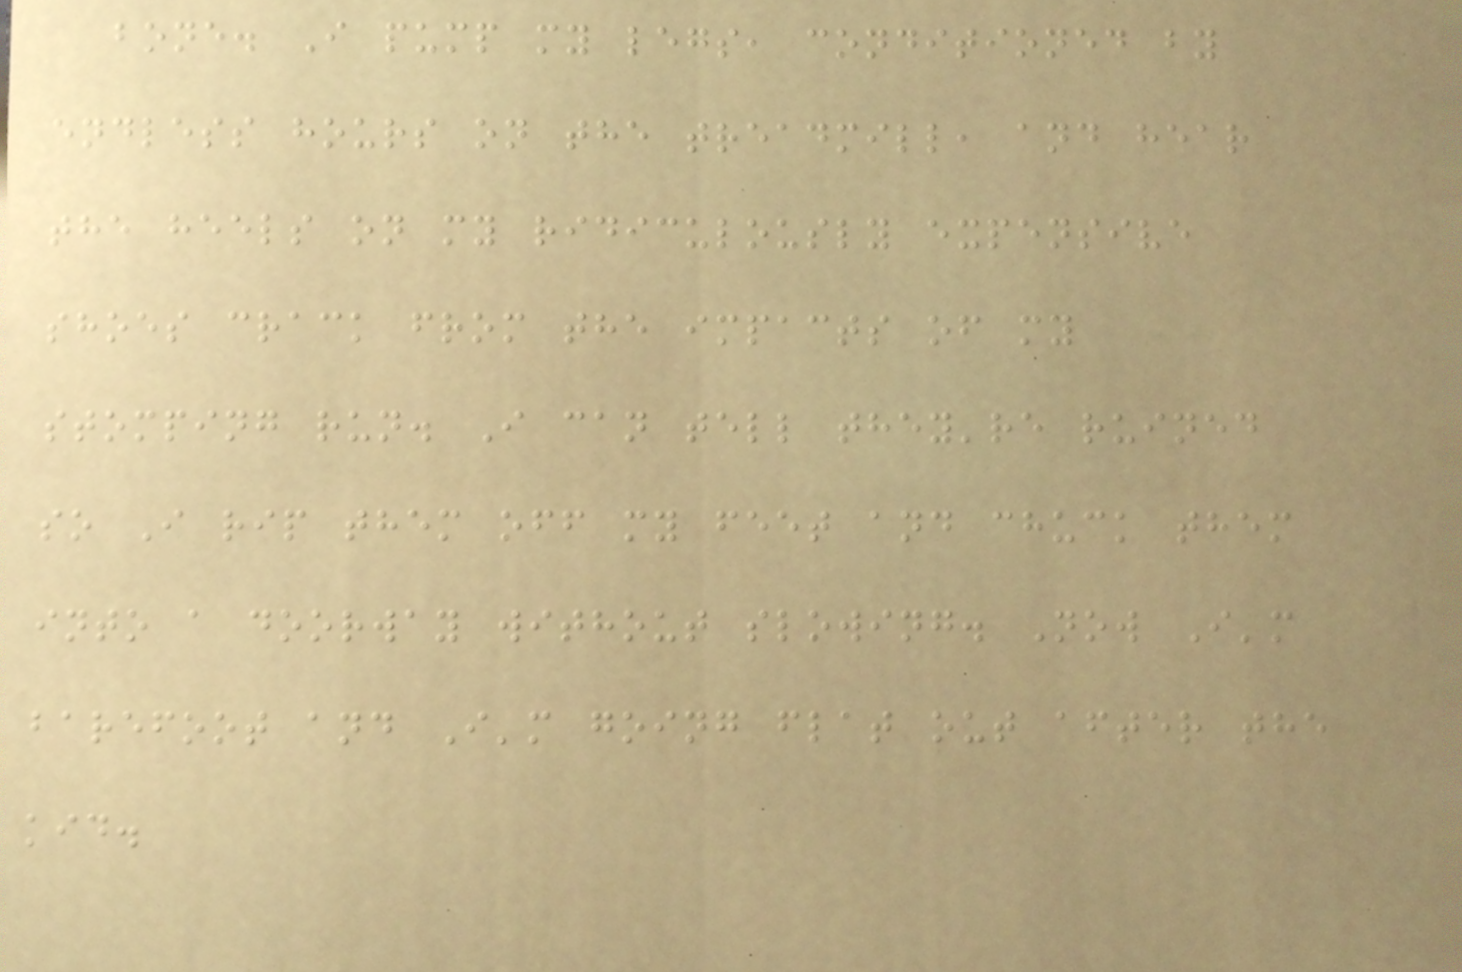bone. I pump my legs, conditioned by
endless hours on the treadmill, and hear
the heels on my ridiculously expensive
shoes crack from the impacts of my
stomping run. I can tell they're ruined
so I rip them off my feet and chuck them
into a doorway without slowing. Now I'm
barefoot and I'm going flat out after the
kid.
